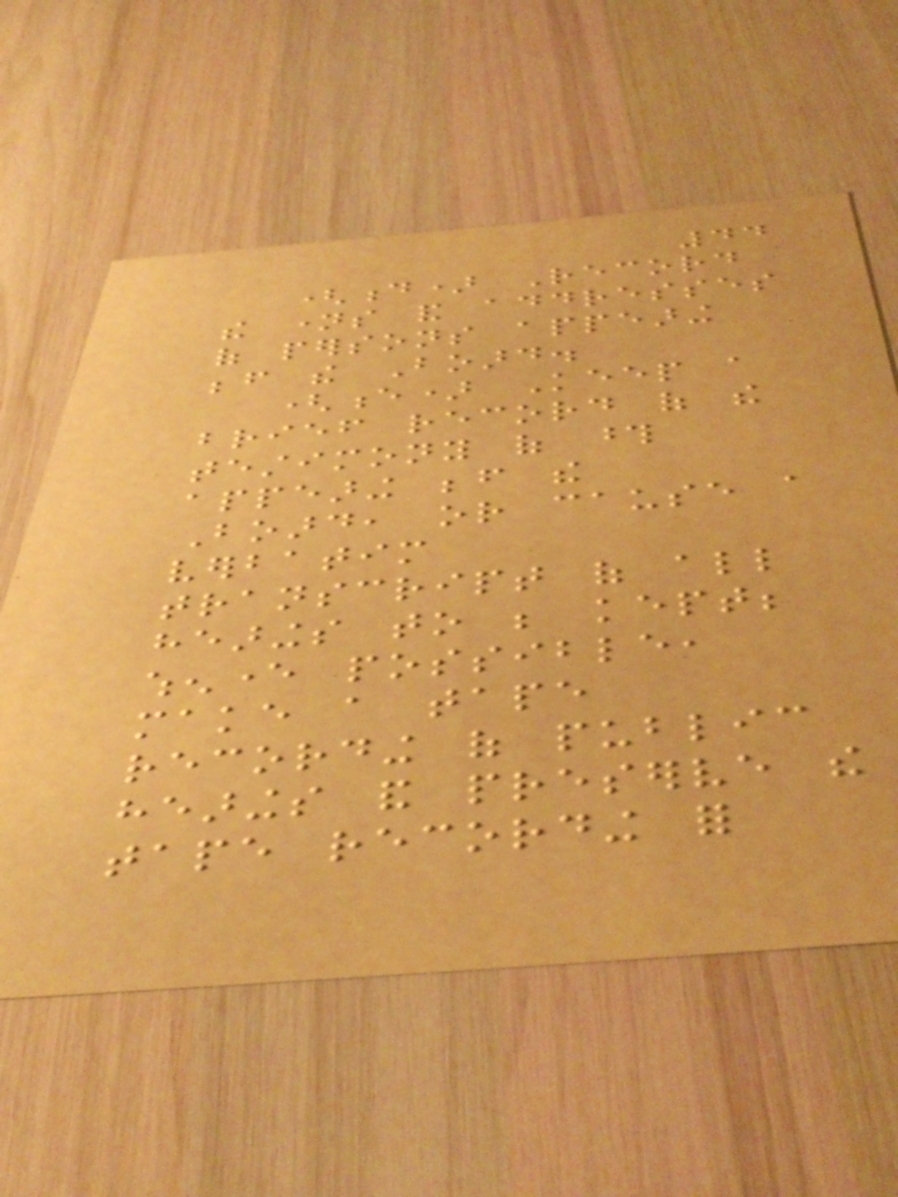44
(d) Record
the names and addresses
of persons appearing
before the Board.
(e) Keep a
brief record of the
testimony of those
appearing before the
Board, or cause a
verbatim
transcript of all
hearings to be kept;
whenever possible,
make a tape
recording of public
hearings and preserve the
tape recording for
